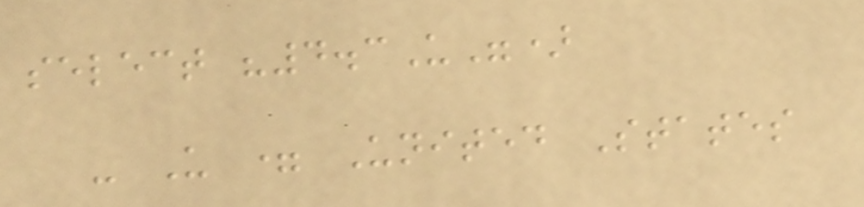select "4.3U")
- U = United States
